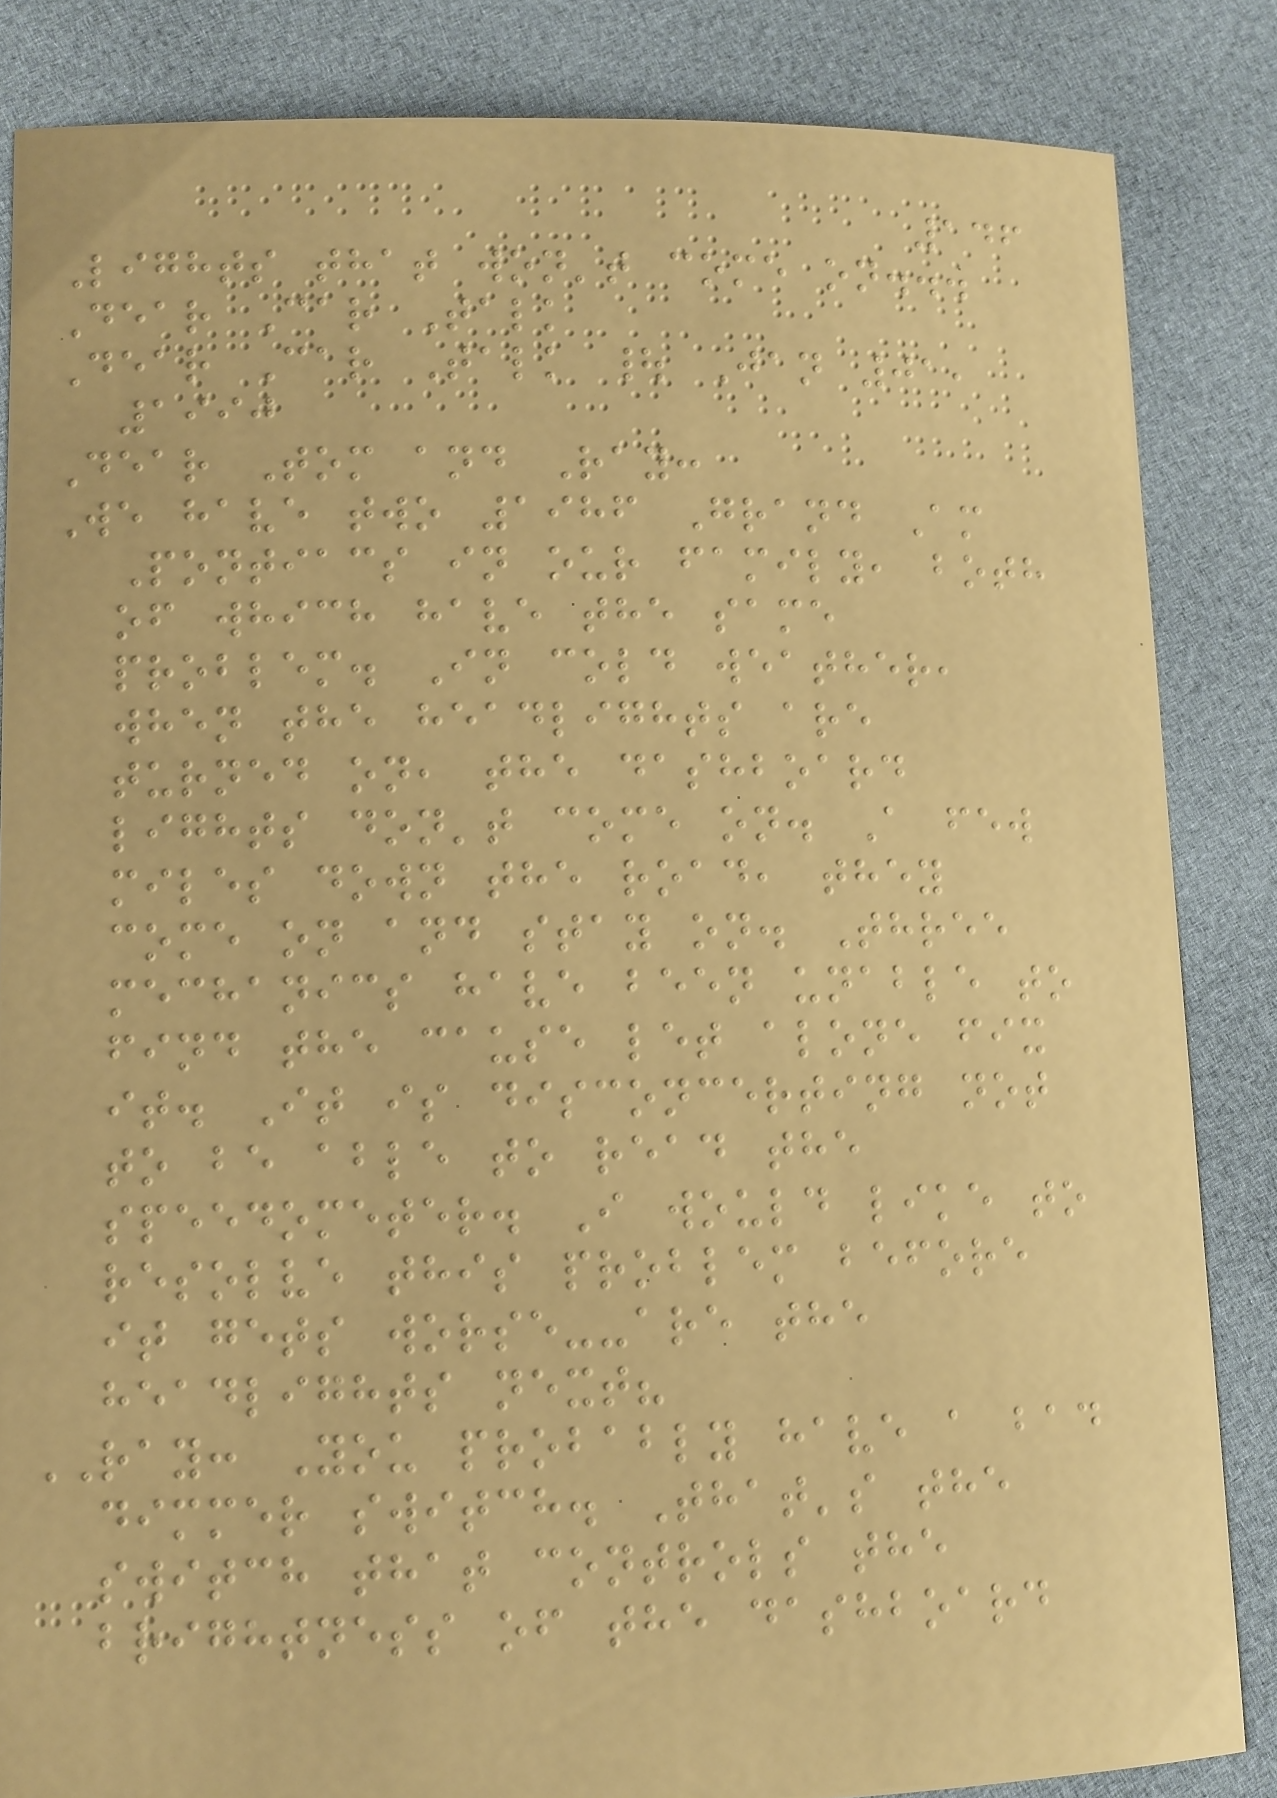146
Lights that won't come on...
Dear Car Talk
Dear Car Talk | Jan 01,
1990
Dear Tom and Ray:
We have two 1986 Grand Am
Pontiacs in our family, both
of which have the same
problem. In cold weather,
when the headlights are
turned on, the dashboard
lights don't come on. A few
miles down the road, they
come on and stay on. Three
mechanics have been unable to
find the cause let alone fix
it. It is disconcerting not
to be able to read the
speedometer. I would like to
resolve this problem before
it gets worse--are the
headlights next?
RAY: You probably have a bad
dimmer switch. That's the
switch that controls the
brightness of the dashboard
